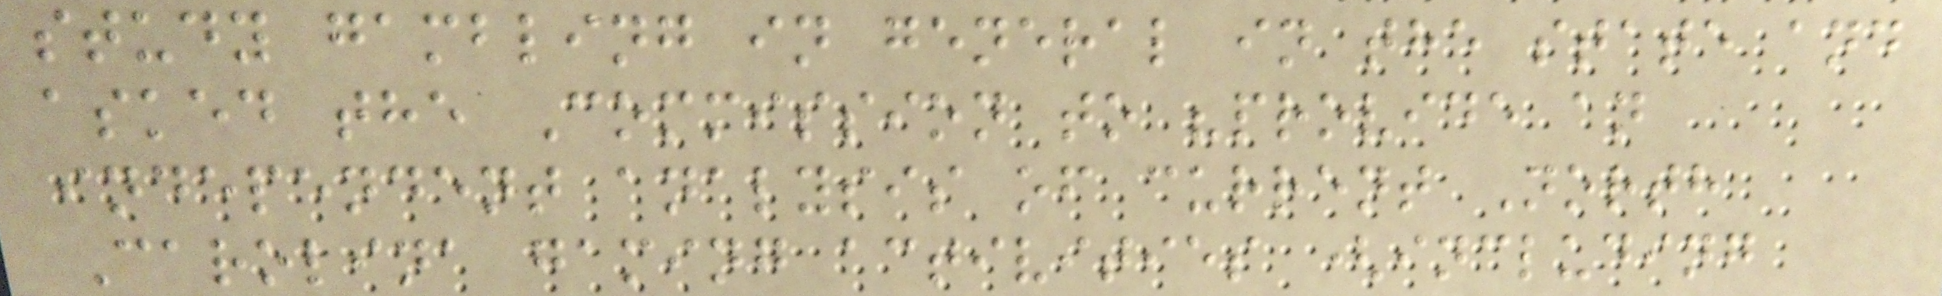study gambling in general in the state and
asked the Commission to "provide an
independent analysis of current North
Carolina gaming activities (including
